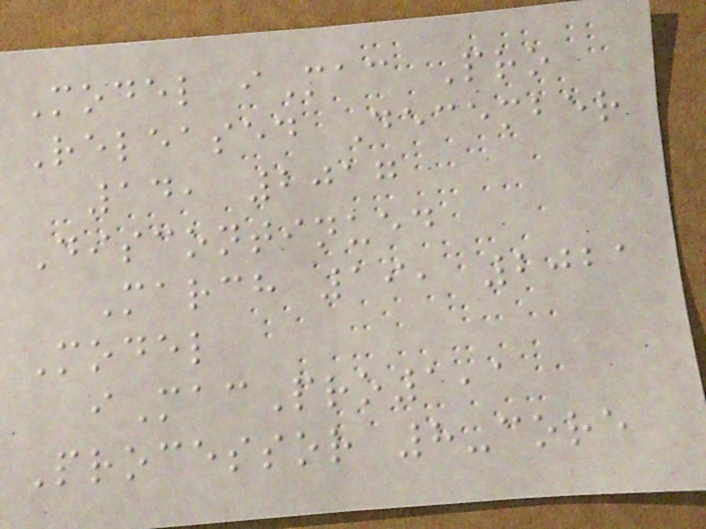Model iMac Pro
Released December
14, 2017
Discontinued
March 19, 2021
Model
iMacPro1,1
Processor 8-core
